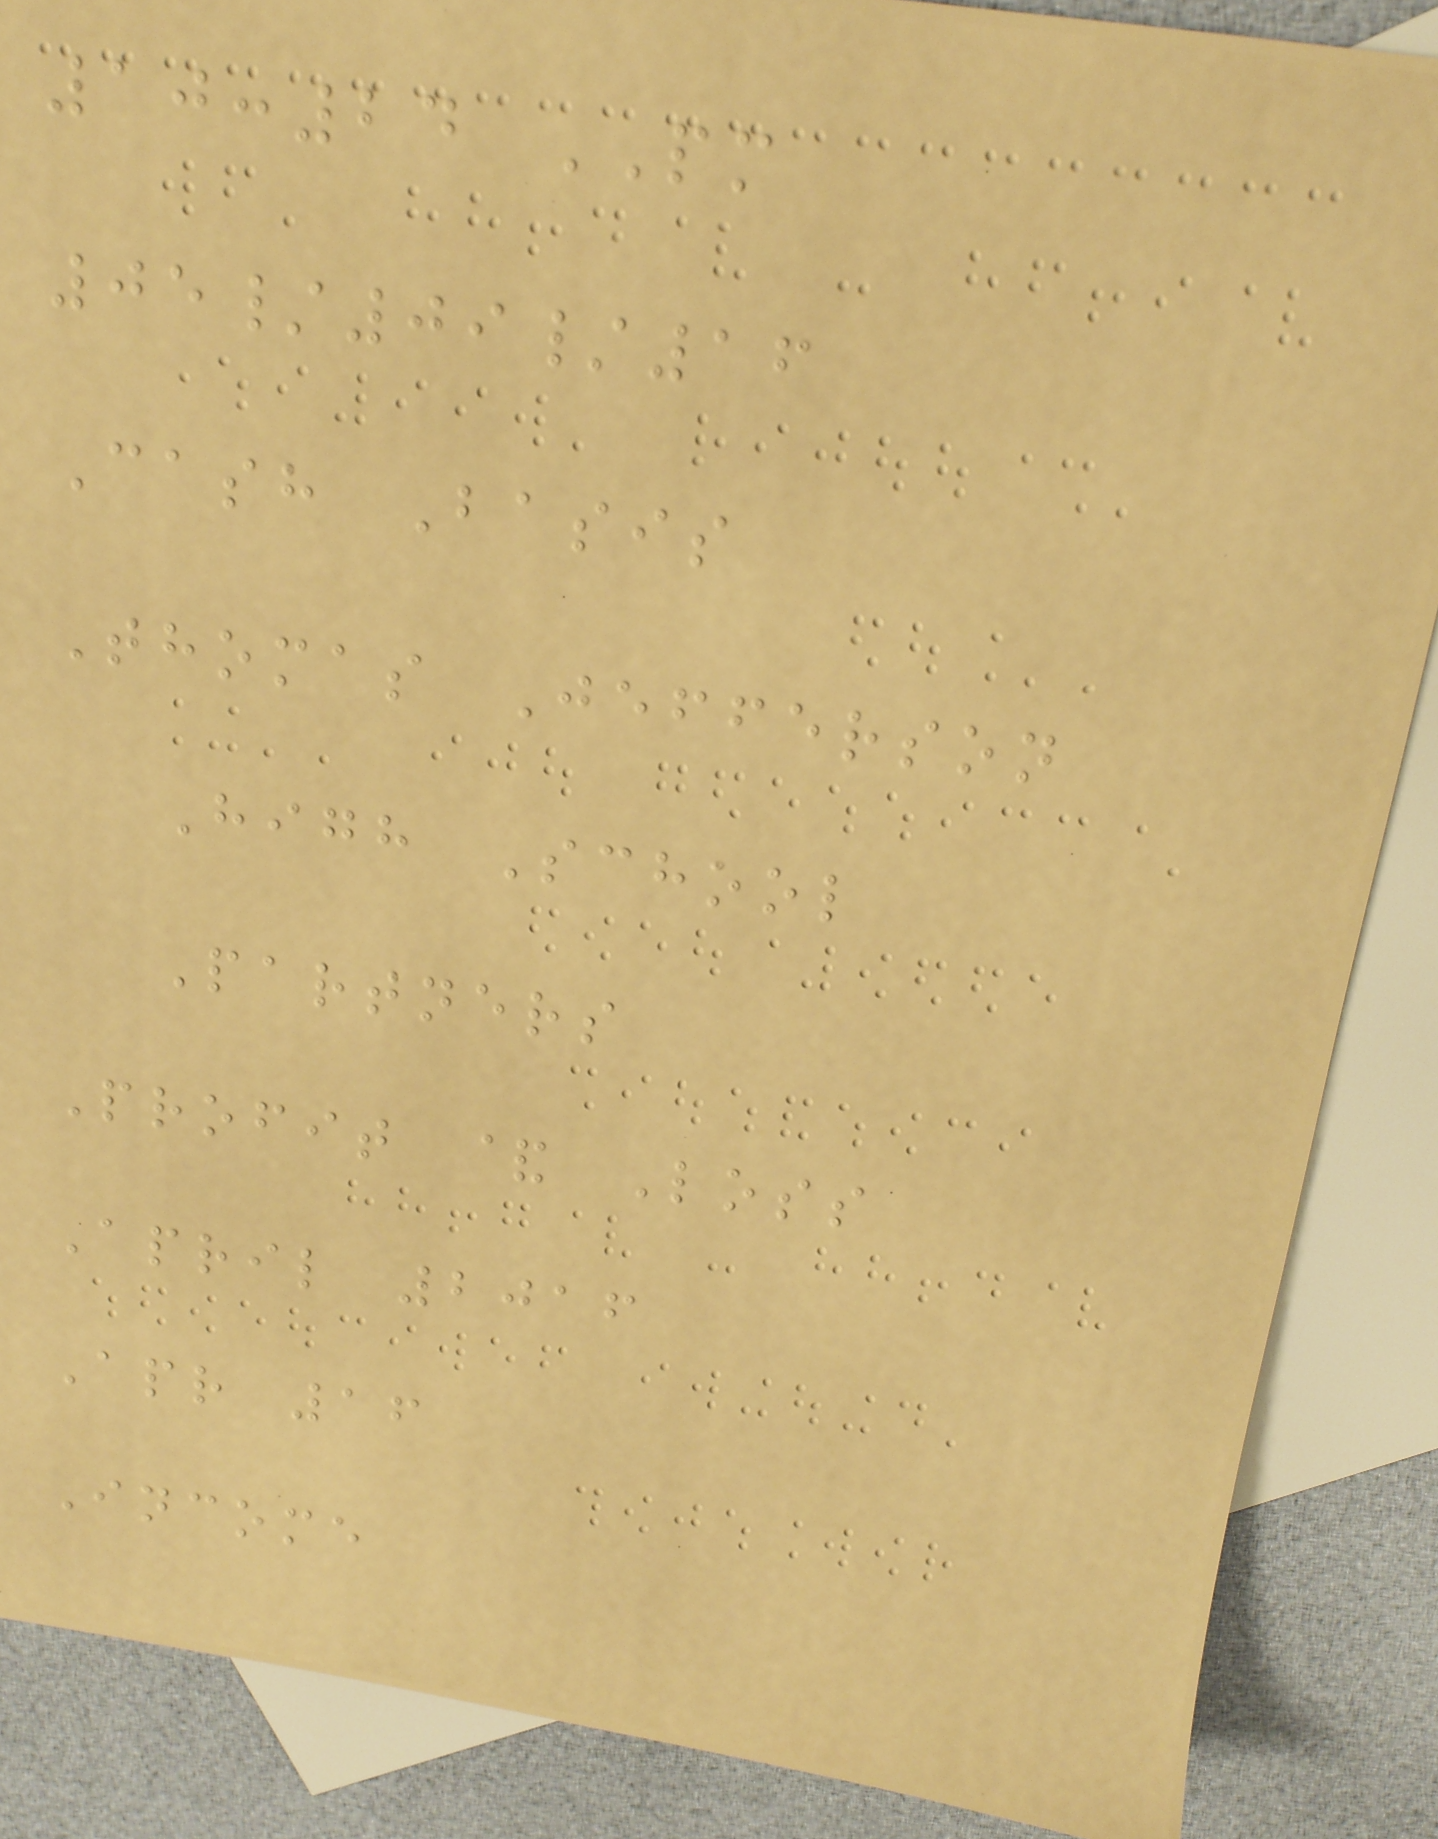10:24 PM
05/09/16
Cash Basis
Thomas Jefferson
High School
Partners
Profit & Loss
April 2016
Apr 16
Income
